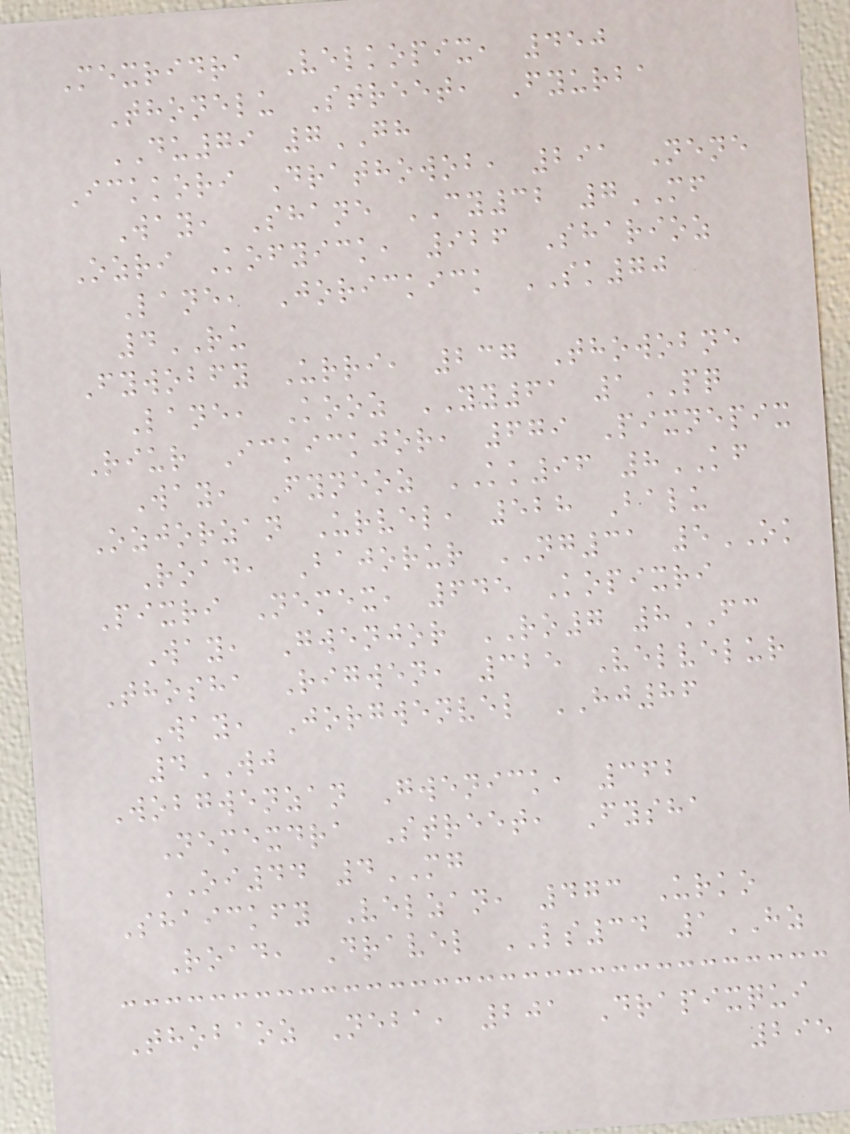Mexridra Velkopix, 450
Thonelu Street, Fyurba
DU79 7GH
Ickkori Drathowob, 291 Nene
Way, Shane CY32 7MF
Ozri Kofyick, 926 Sharioz
Lane, Jorickick SK70
4RU
Fywobfy Urri, 237 Thowobne
Lane, Kooz YY61 1PQ
Riur Ickickjor, 679 Pixnepix
Way, Fyneoz KK96 8KF
Ozjorzan Urvel, 528 Balu
Road, Bajorur NG31 5OK
Pixri Nemex, 645 Kopixri
Way, Gwenjor RO7 8FC
Thosha Rigwen, 325 Velvelur
Way, Jorgwenvel HJ86
4WJ
Wobgwenzan Gwenick, 362
Nemexdra Street, Fysha
OI44 4MG
Shaickfy Velzan, 473 Urko
Road, Dravel LS34 1HZ
Thobaoz Neba, 201 Drapixqui
295
